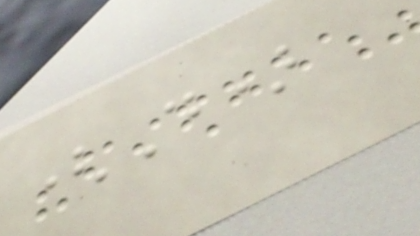(D)
